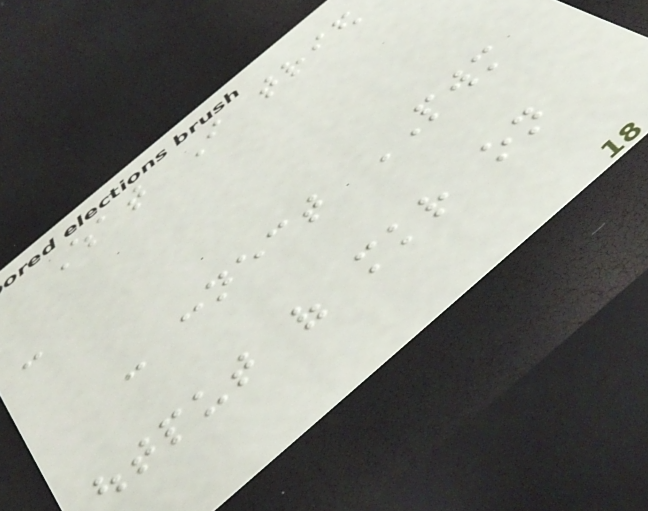What I tried
:
- connect PWM
output of mkr on
